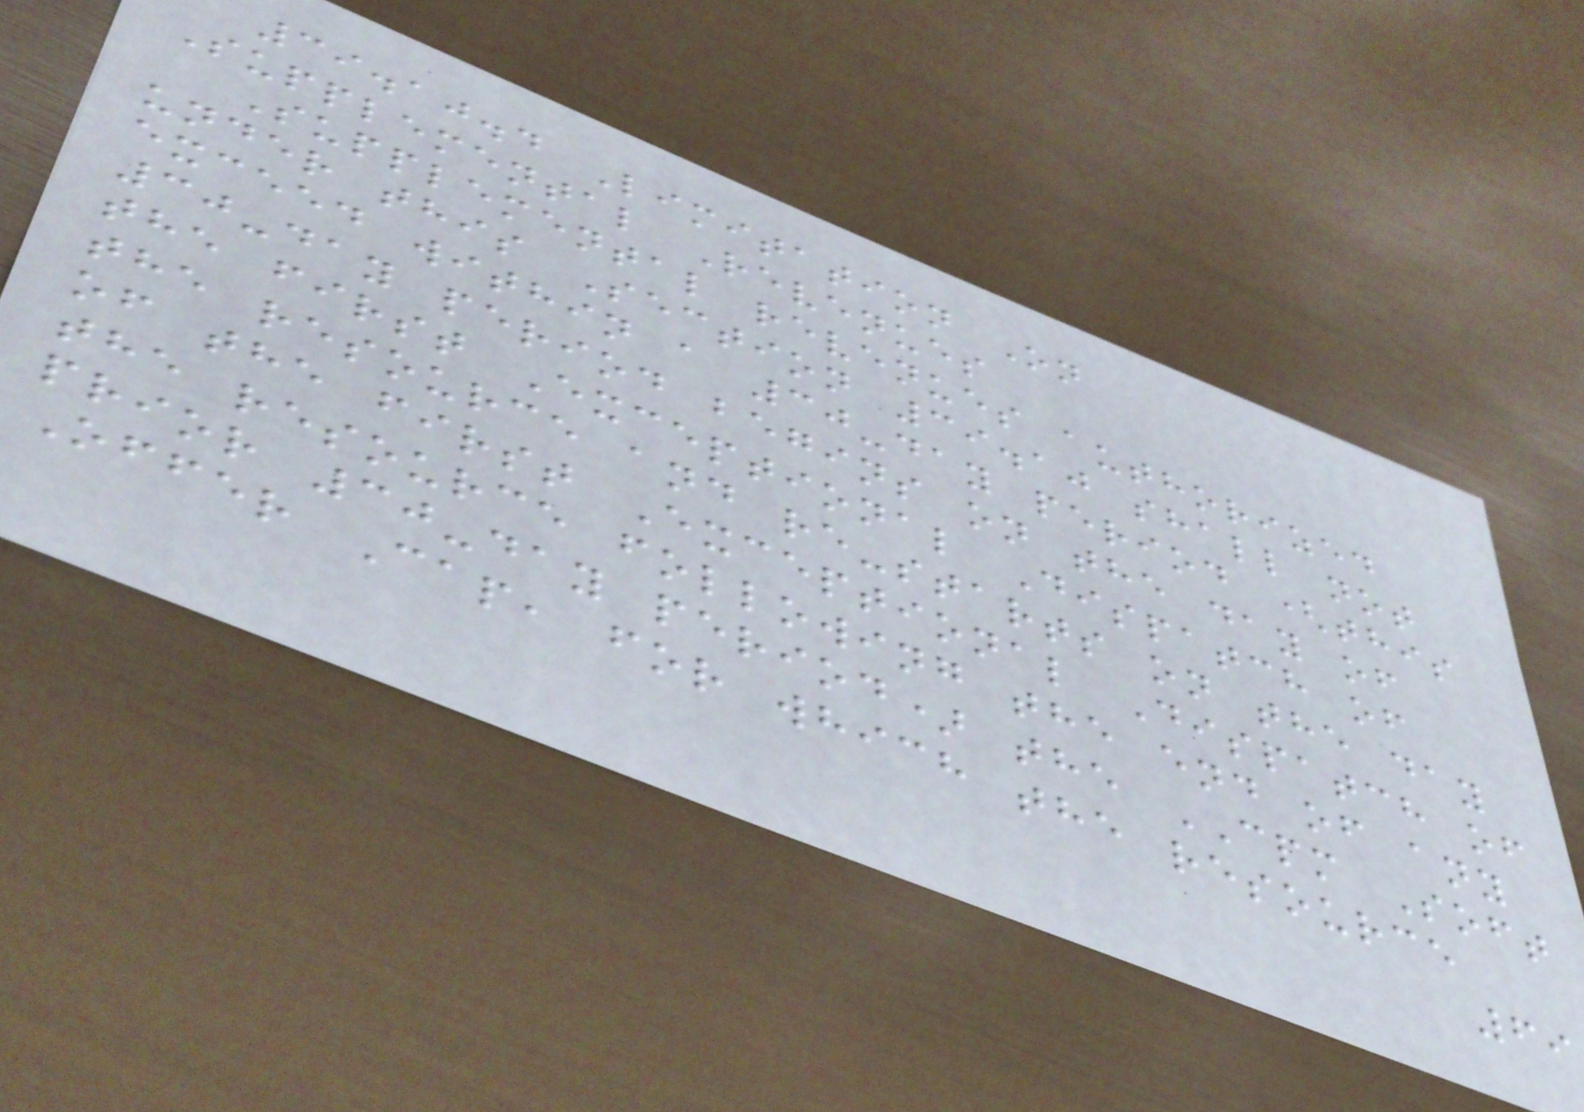39.10.4 Limitation On
Supplemental Revenues
Supplemental revenues authorized
under this Section 39.10 shall not
exceed within a 30-day period (this
30-day period begins on the day of
the first Exceptional Dispatch of
the resource and re-starts on the day
of the first Exceptional Dispatch of
the resource following the end of any
prior 30-day period) the CPM Soft
Offer Cap, for which the resource
69
